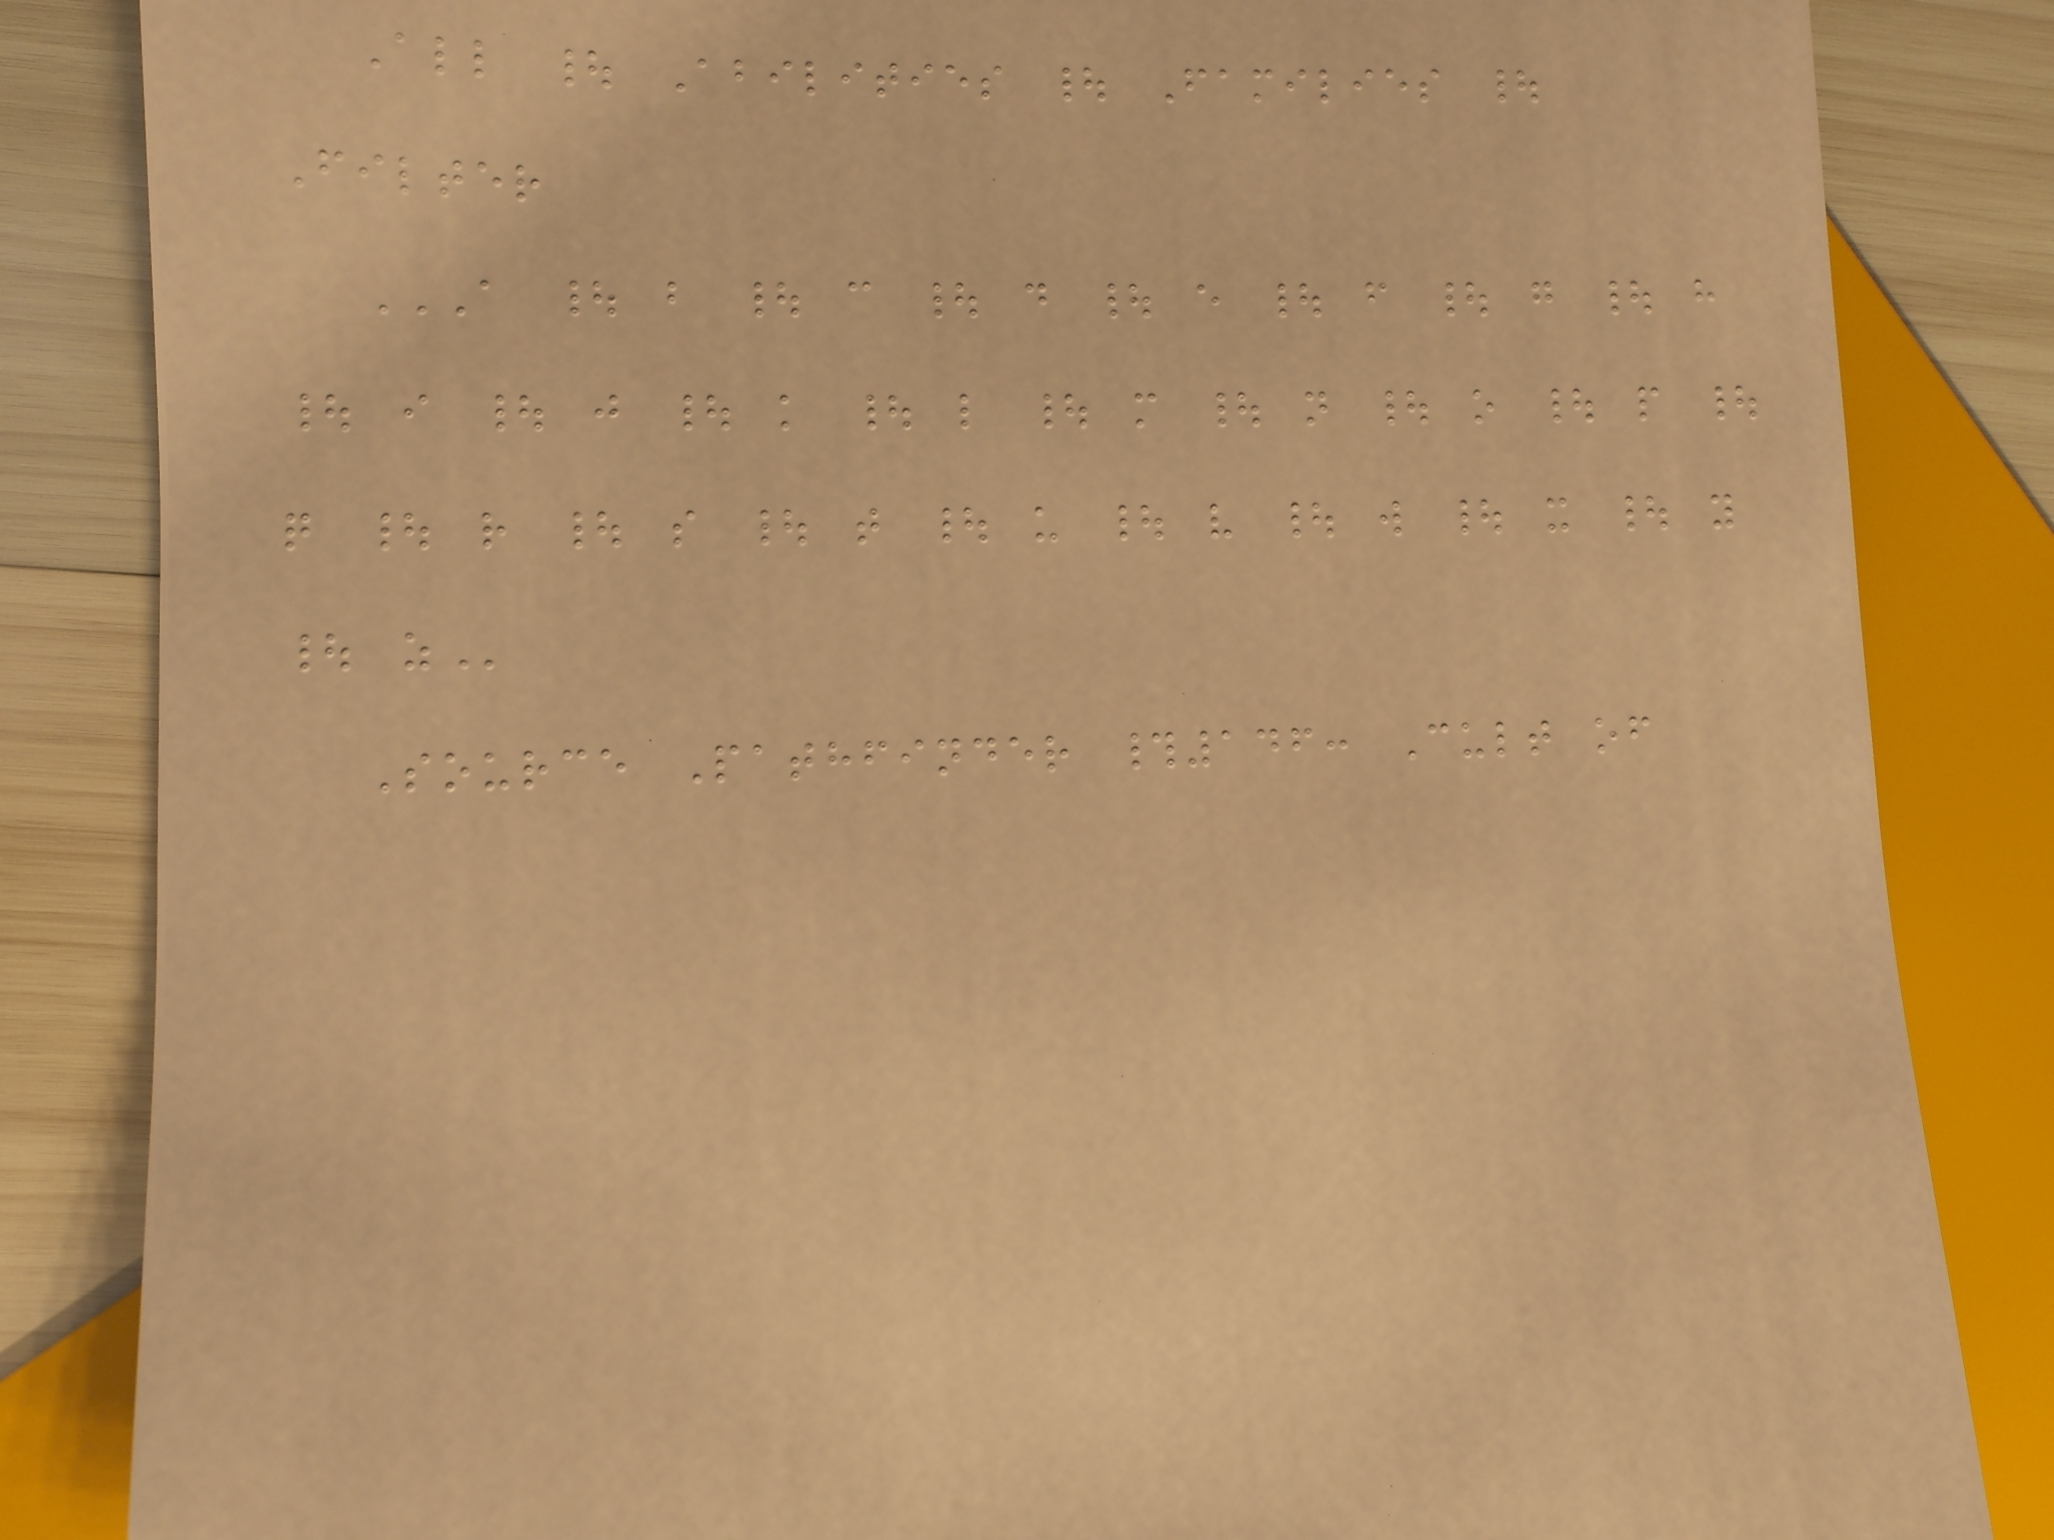All | Abilities | Families |
Filter
A | B | C | D | E | F | G | H
| I | J | K | L | M | N | O | P |
Q | R | S | T | U | V | W | X | Y
| Z
Source Pathfinder #146: Cult of
